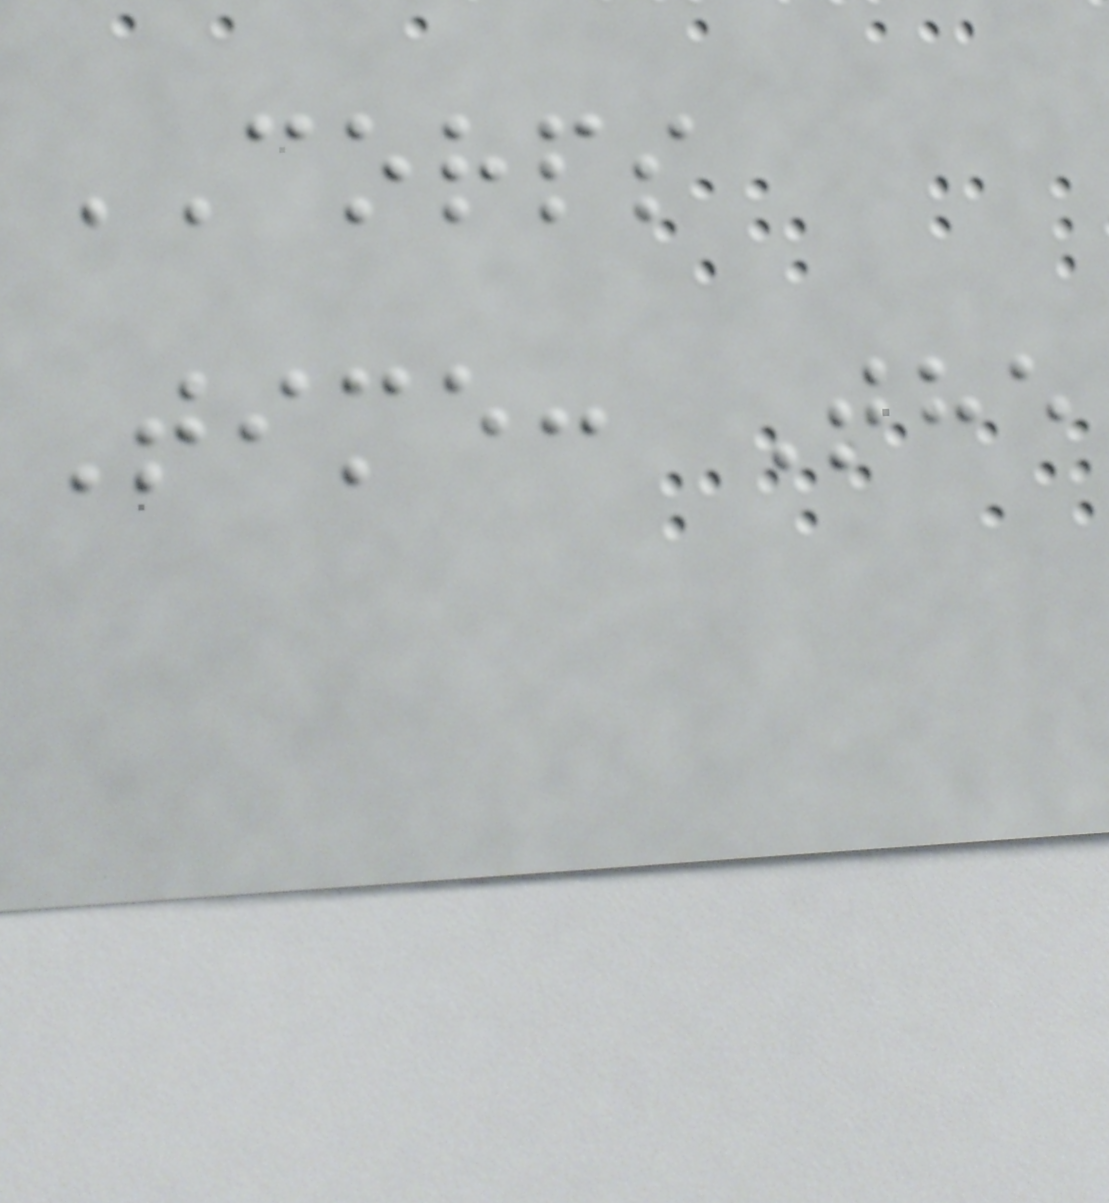CORPS
Time: The
